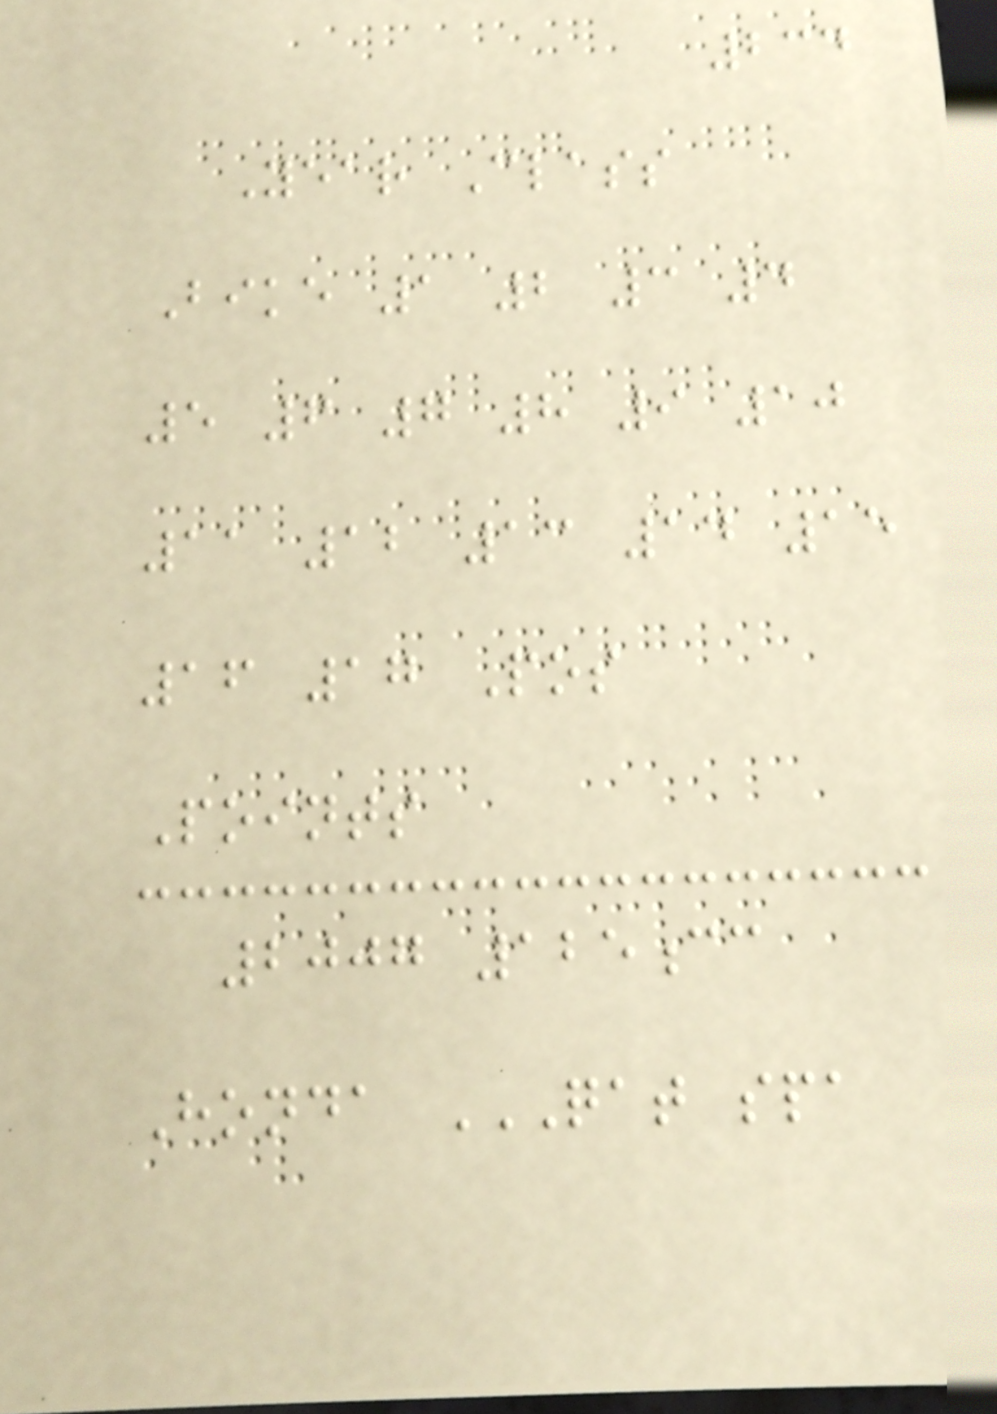234
Year Class
Bike 1 2 3 4
5 6 7 8 9 10
11 12 13 14 15
16 17 Pos
Points
2007 125cc
Honda QAT SPA
